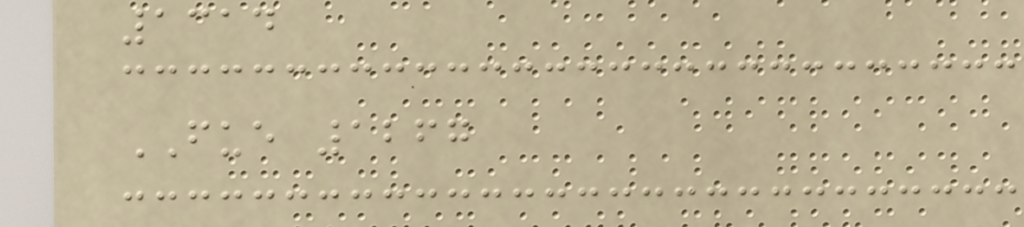1314
FUE 1267
